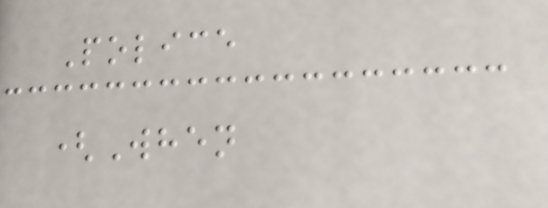Police
(When
